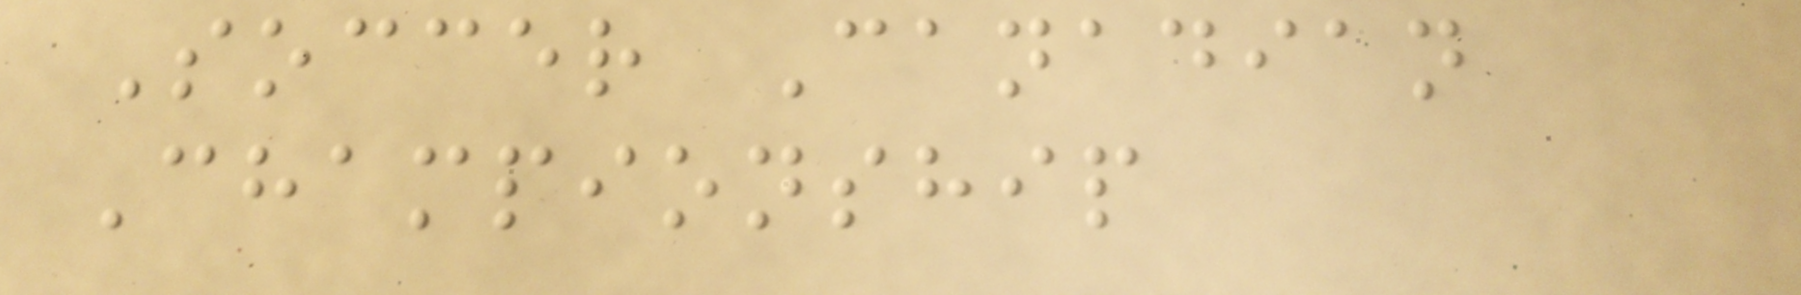Soccer Canadian
Championship
